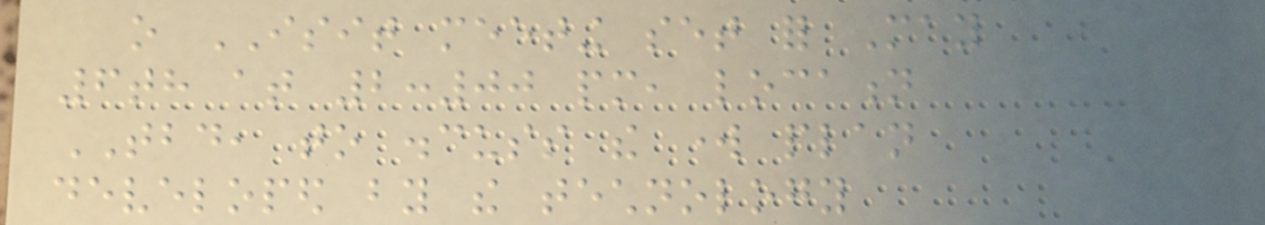o ISIT meeting set for May
6th at 2:00 pm, location
TBD, to discuss the work plan
developed by the technology
